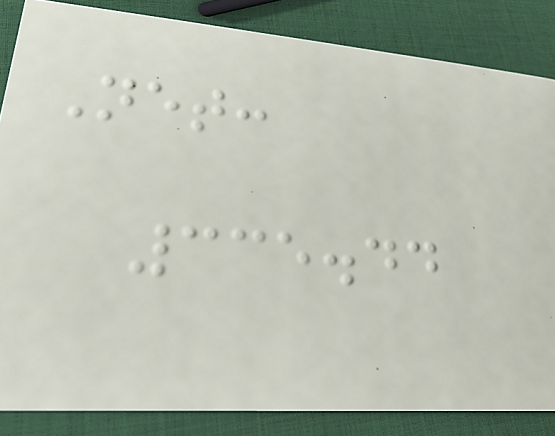Net:
335.44
